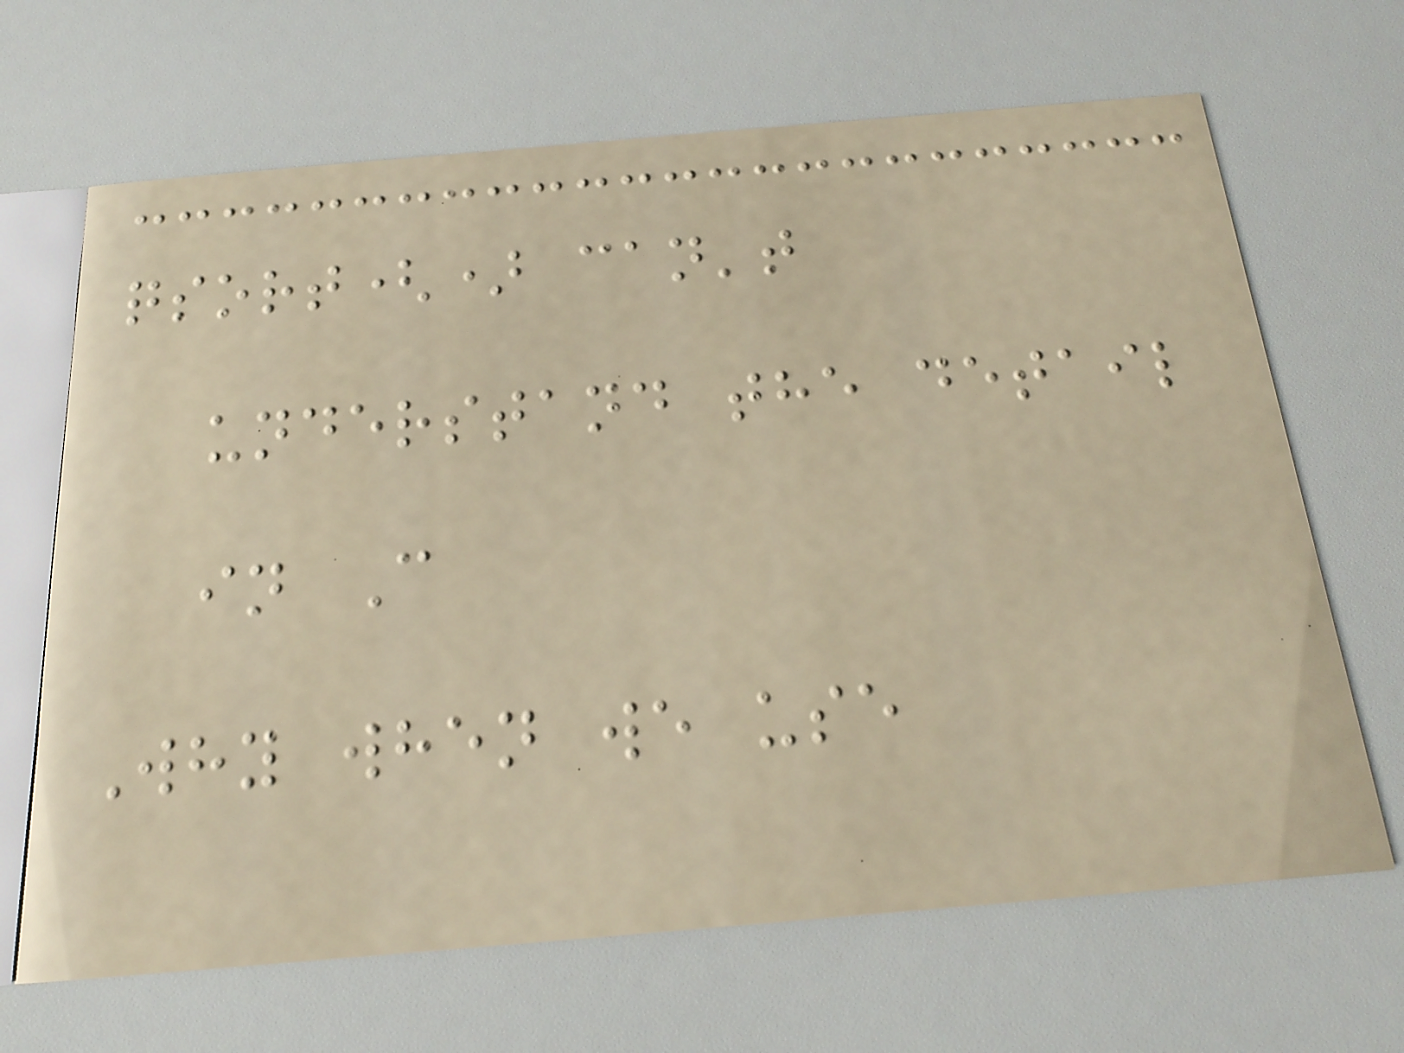qsort() can't
understand the detail
in C
Why when we use
